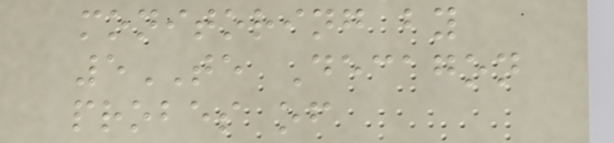monitoring by
5TE Decagon
probes of
